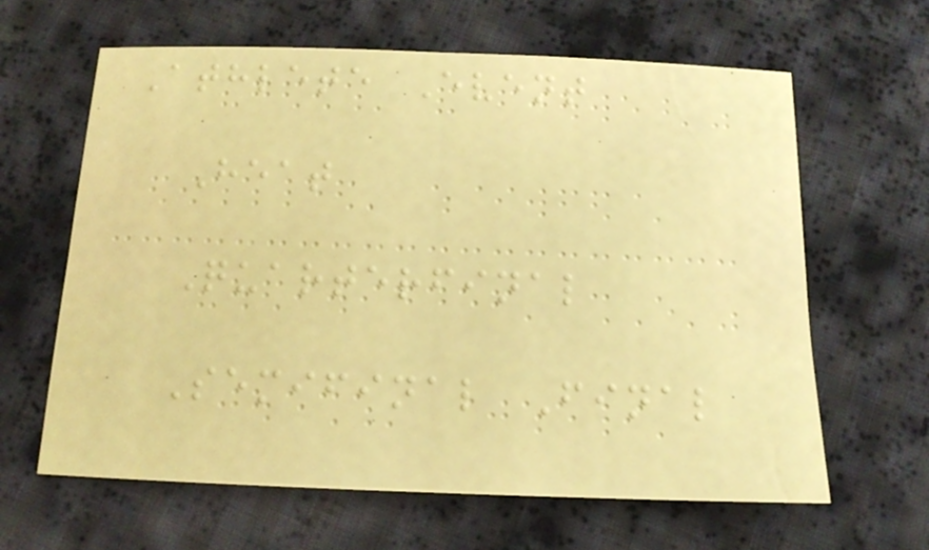Athlete Event
Heat
Quarterfinal
Semifinal Final
